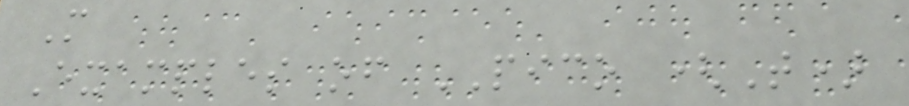M
Examples of PICO (T)
